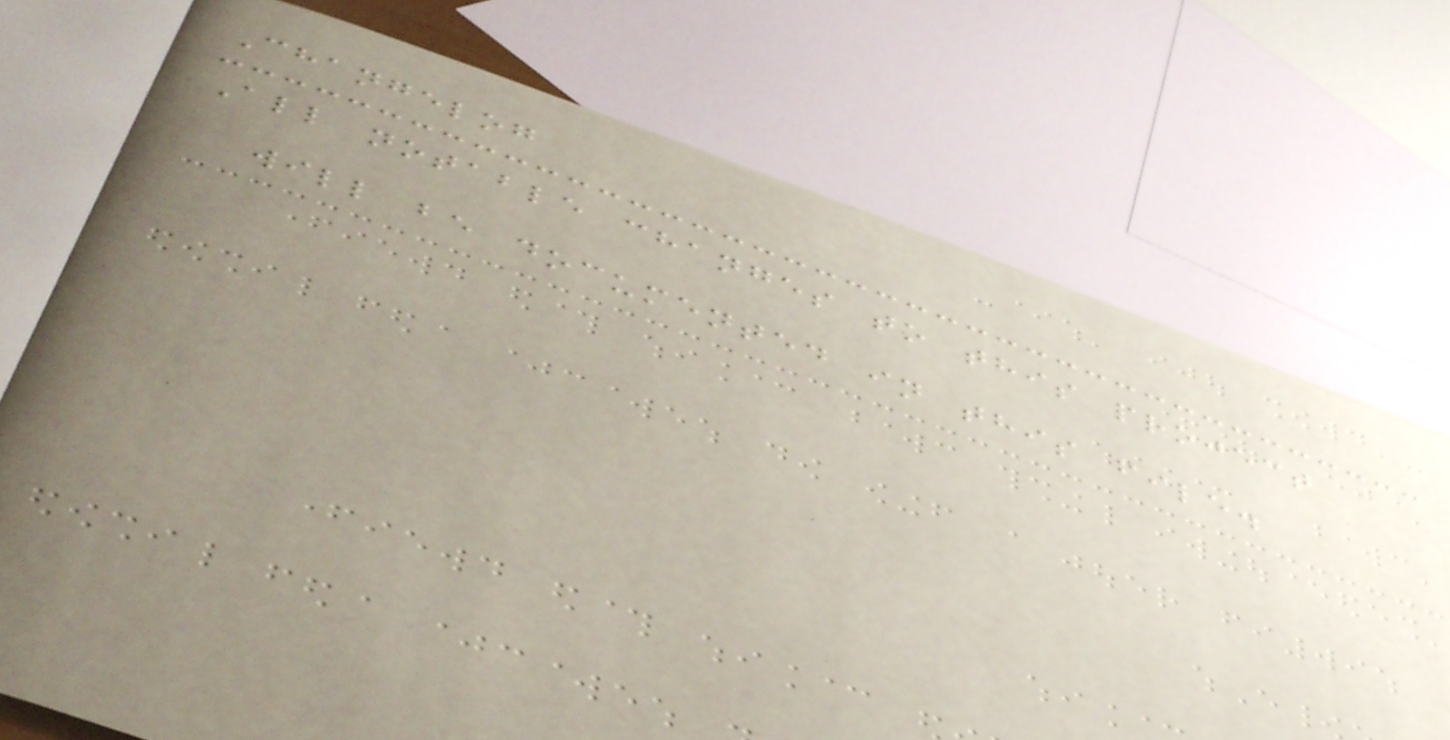Changelog
All notable changes to this project
will be documented in this file.
